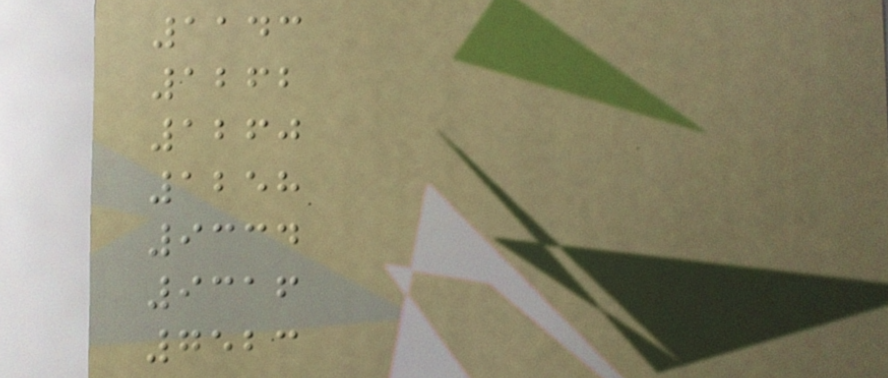1143
1262
1260
1258
9334
9316
7523
